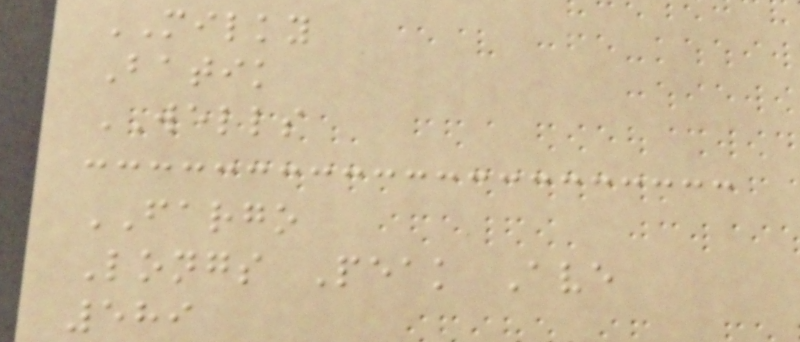MILKY
Batik
WELLS
FARGO
Longs Peak Ave
589
